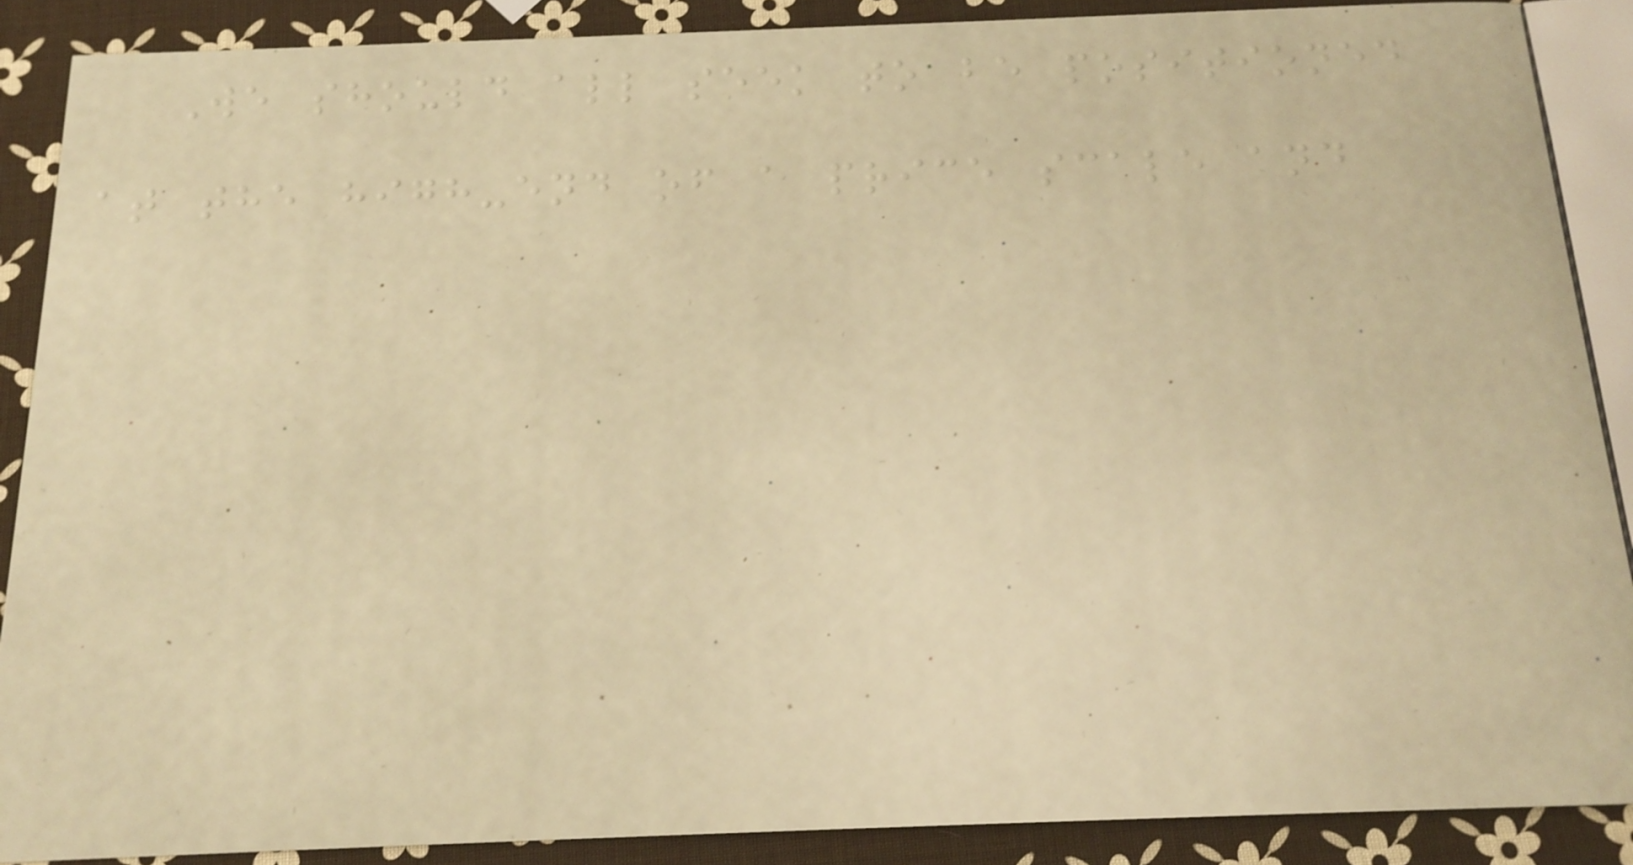We should all seek to be positioned
at the high-end of a price scale and
